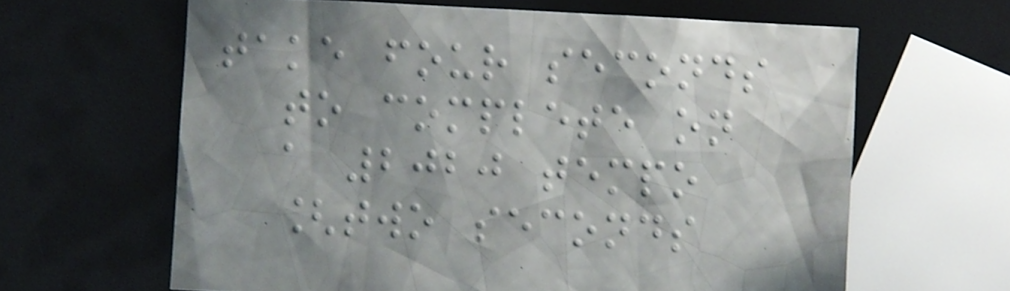take four seconds
to complete on
a 2020 tempo
[two seconds
